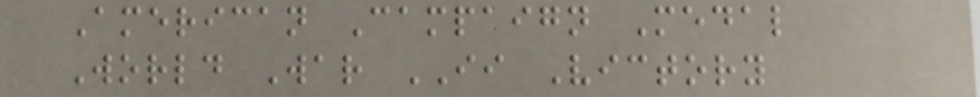American Campaign Medal
World War II Victory
